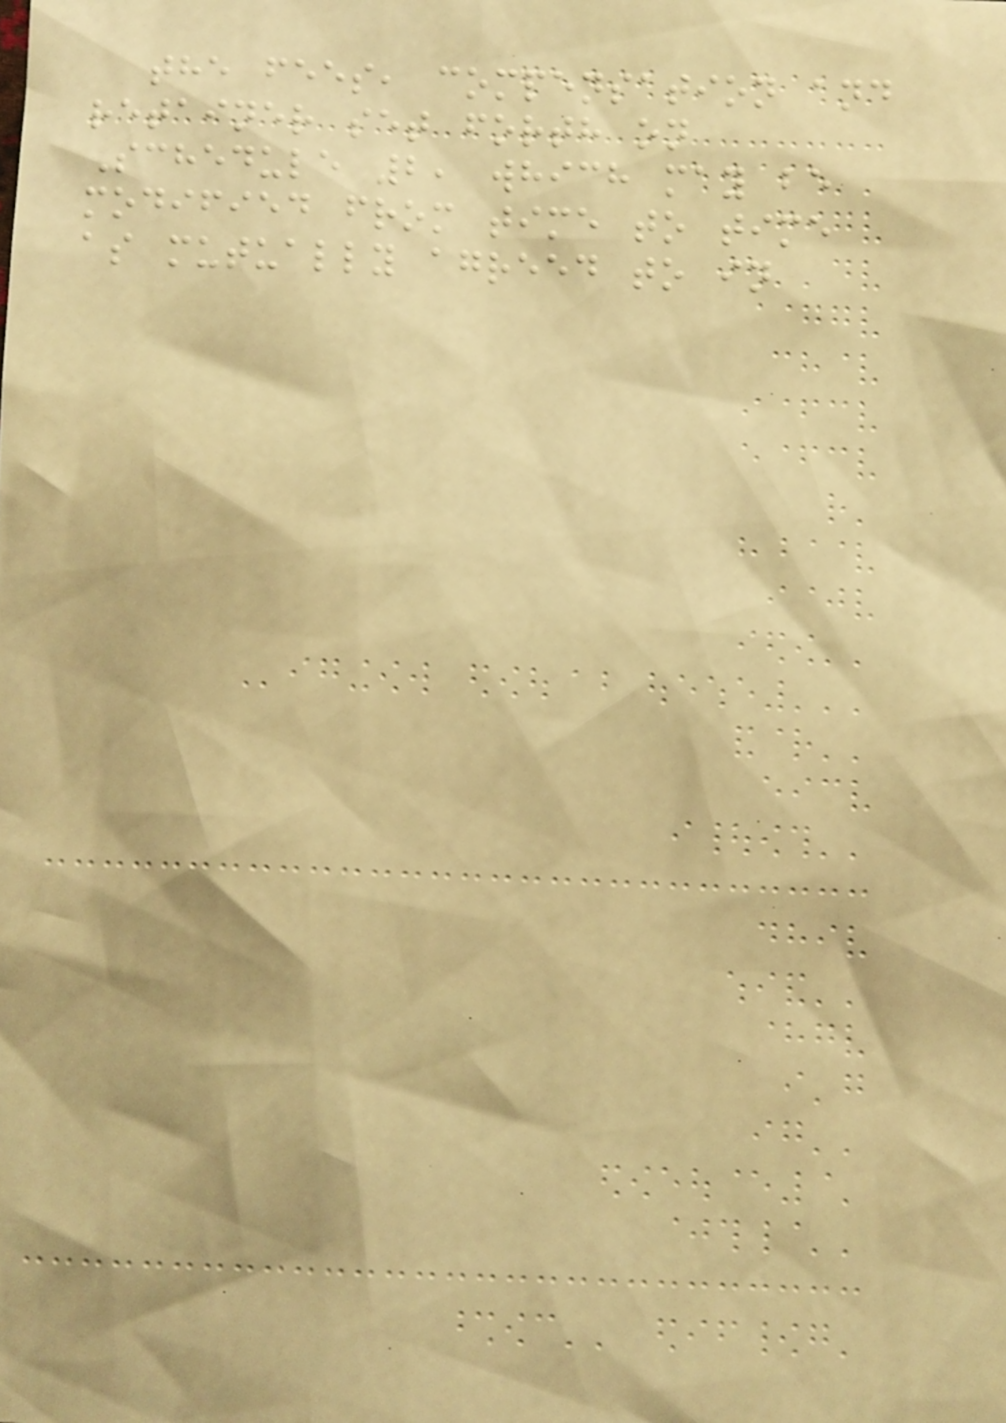the fees, compensation and
retainer set forth on
Schedule 2, which may be
modified from time to time
as mutually agreed to in
